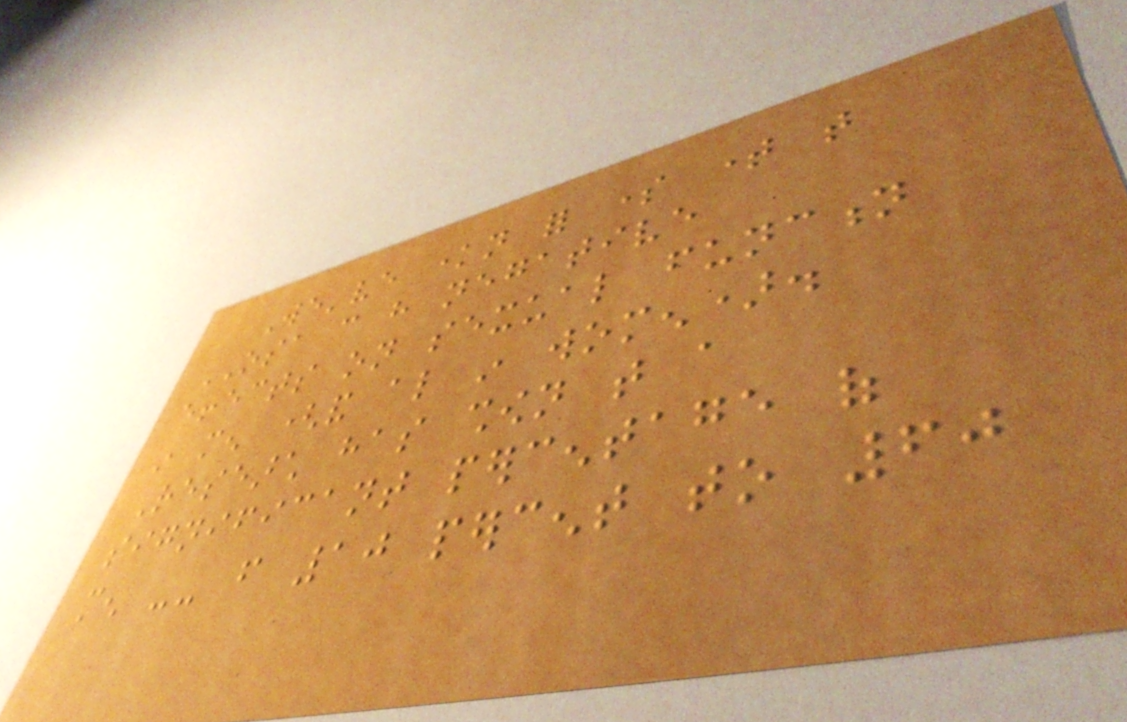We've known for some time that
OSA can have negative
effects on sexual function
in men (and also in women).
Research has shown that a
significant percentage of
men -- from 10 percent to 60
